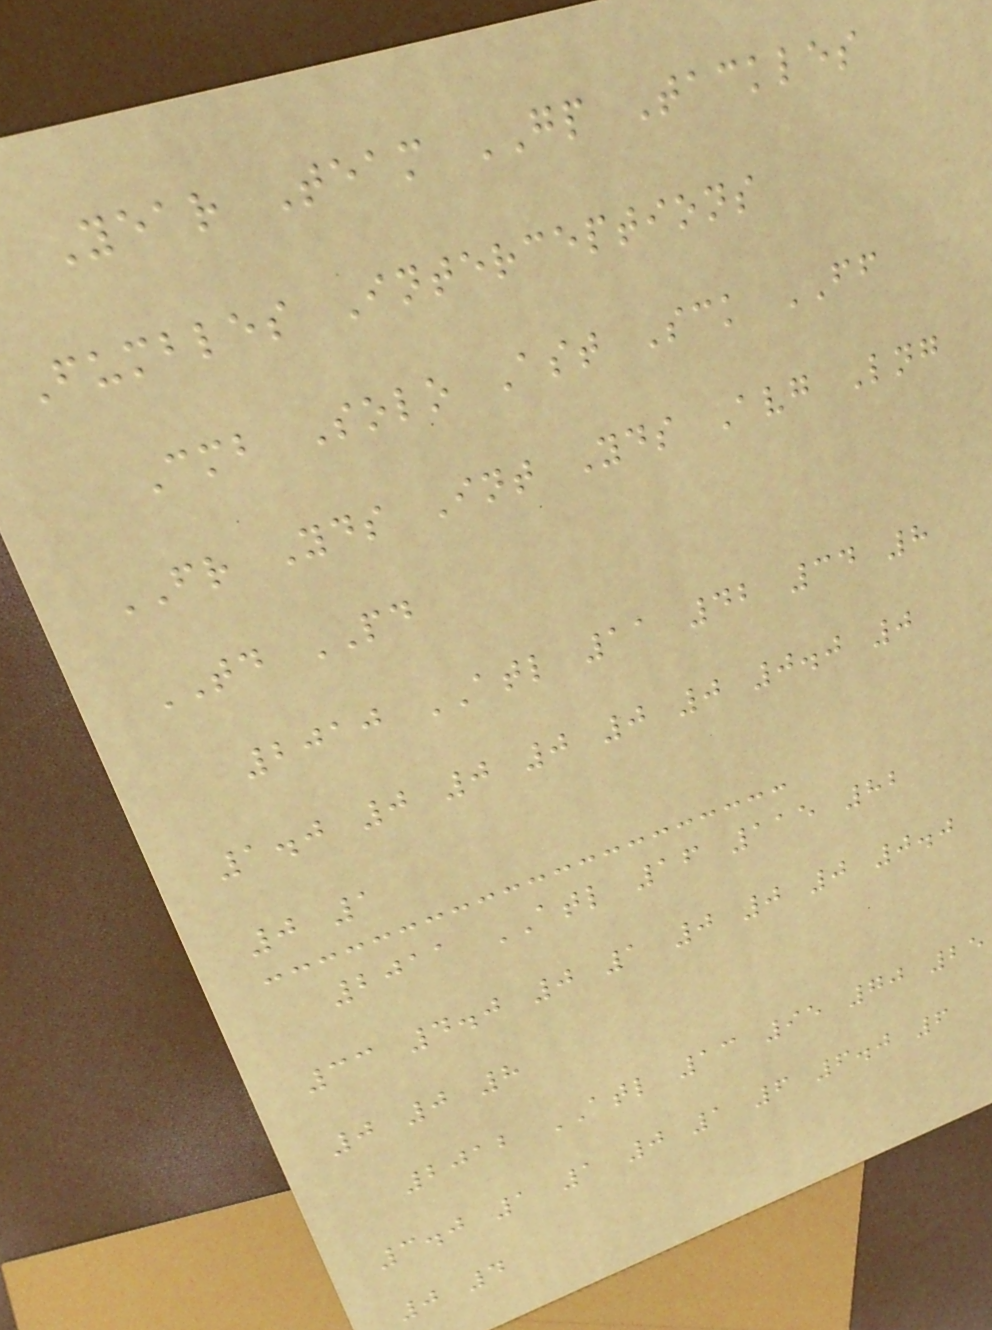Year Team GP Tackles
Fumbles Interceptions
Cmb Solo Ast Sck FF
FR Yds Int Yds Avg Lng
TD PD
2010 ATL 11 42 34 8
1.0 0 0 0 0 0 0.0 0
0 1
2011 ATL 16 115 82
33 4.0 0 1 0 0 0 0.0
0 0 8
2012 ATL 13 95 70 25
3.0 1 1 0 1 6 6.0 6
0 4
